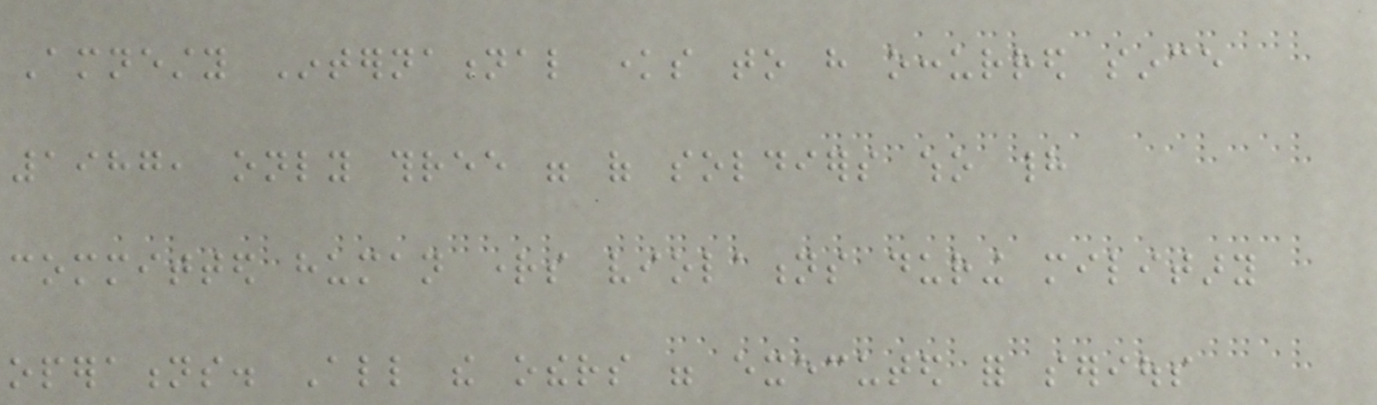Amnesty International knows to have occurred since
1987, only three were of soldiers who had
committed human rights violations during military
operations. All the others were executed for serious
